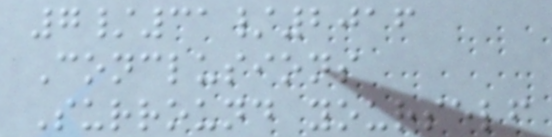7/31/2016
Conclusions
Surround yourself
